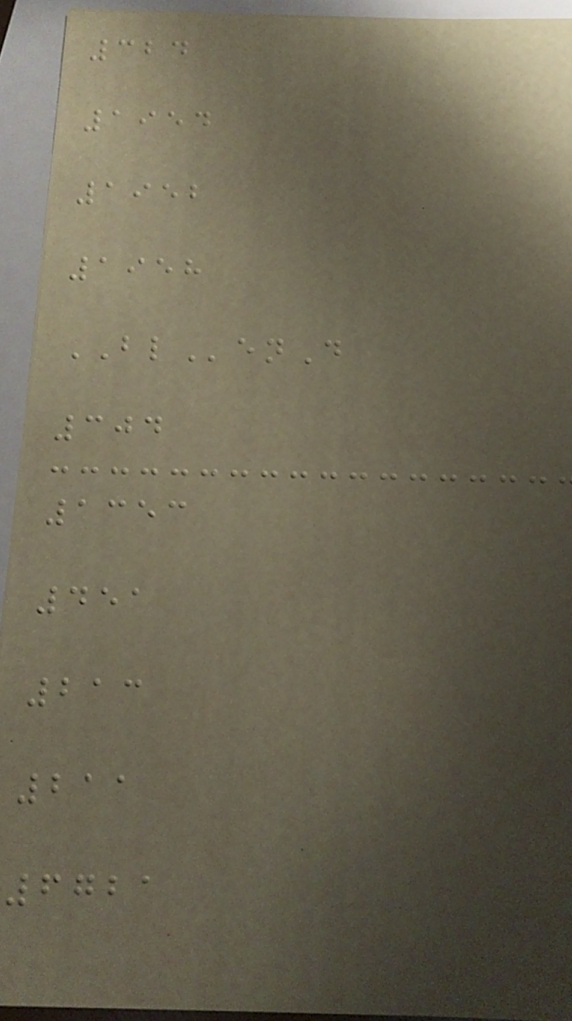324
1954
1952
1958
BLenD
304
1353
451
213
211
6721
